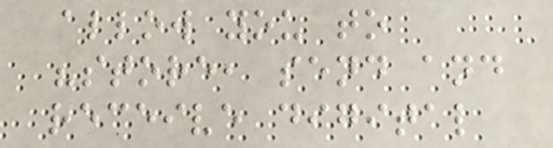allow you to
"store, send and
receive digital
